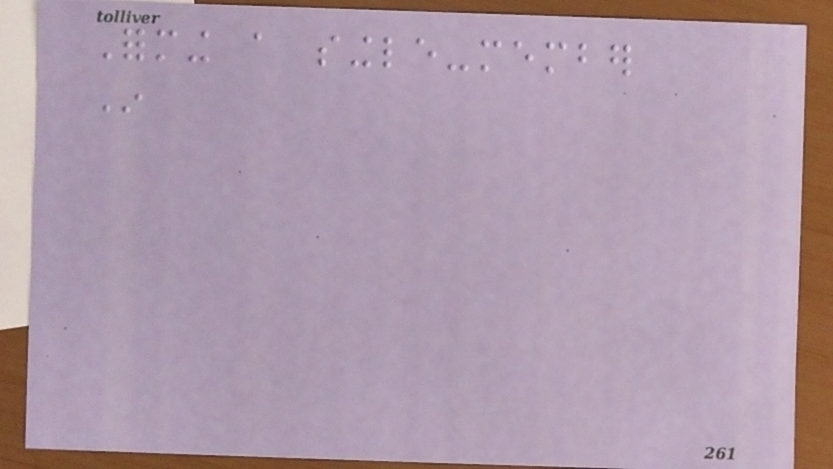Forming a single-member
In
